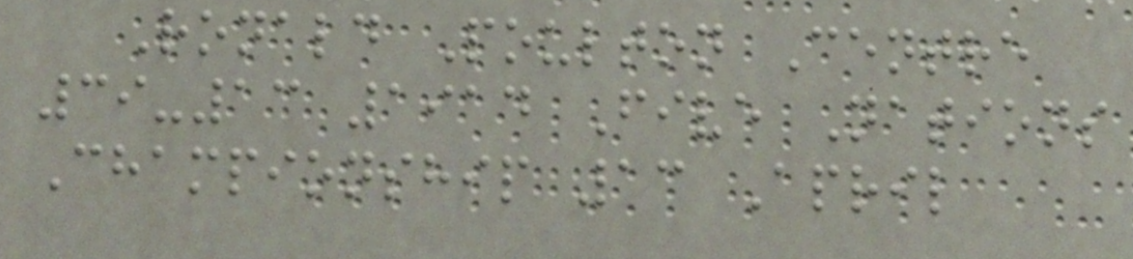Ronald Poulton Centre
39-13 1914 Five Nations
Championship 13 April
